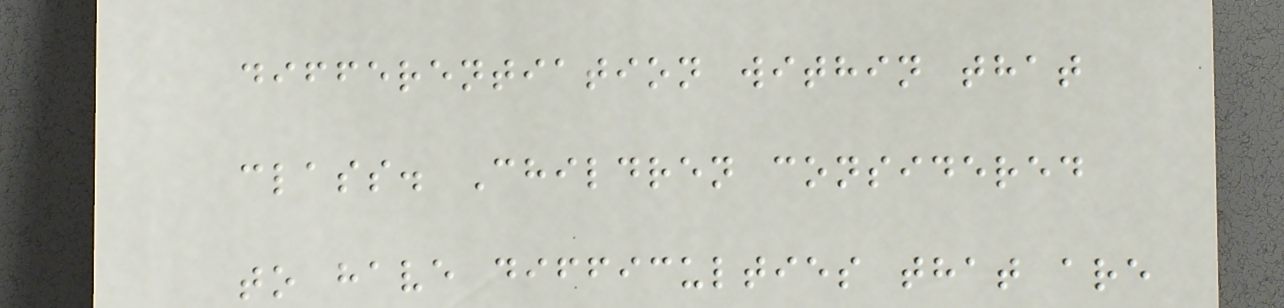differentiation within that
class. Children considered
to have difficulties that are
